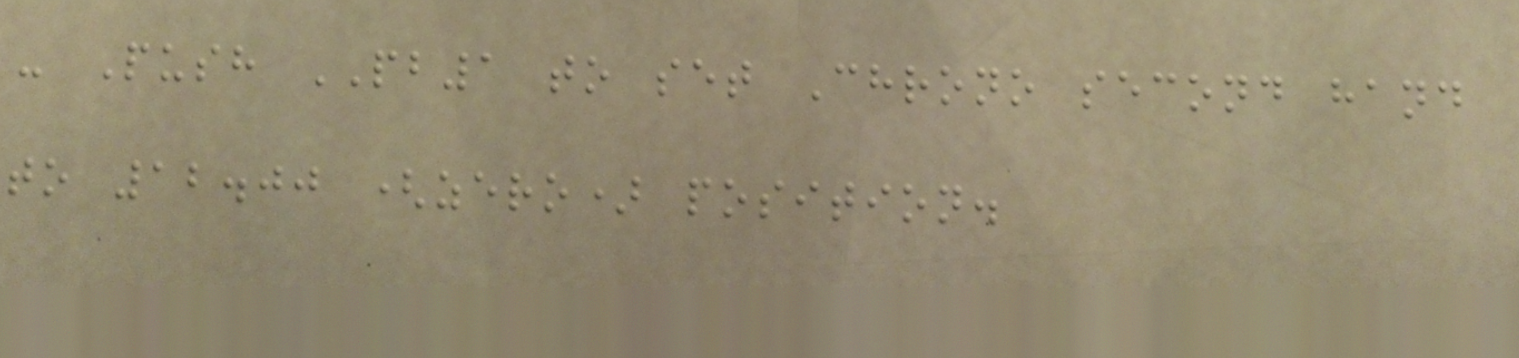- Push PB1 to set Chrono second hand
to 12.00 (zero) position.
